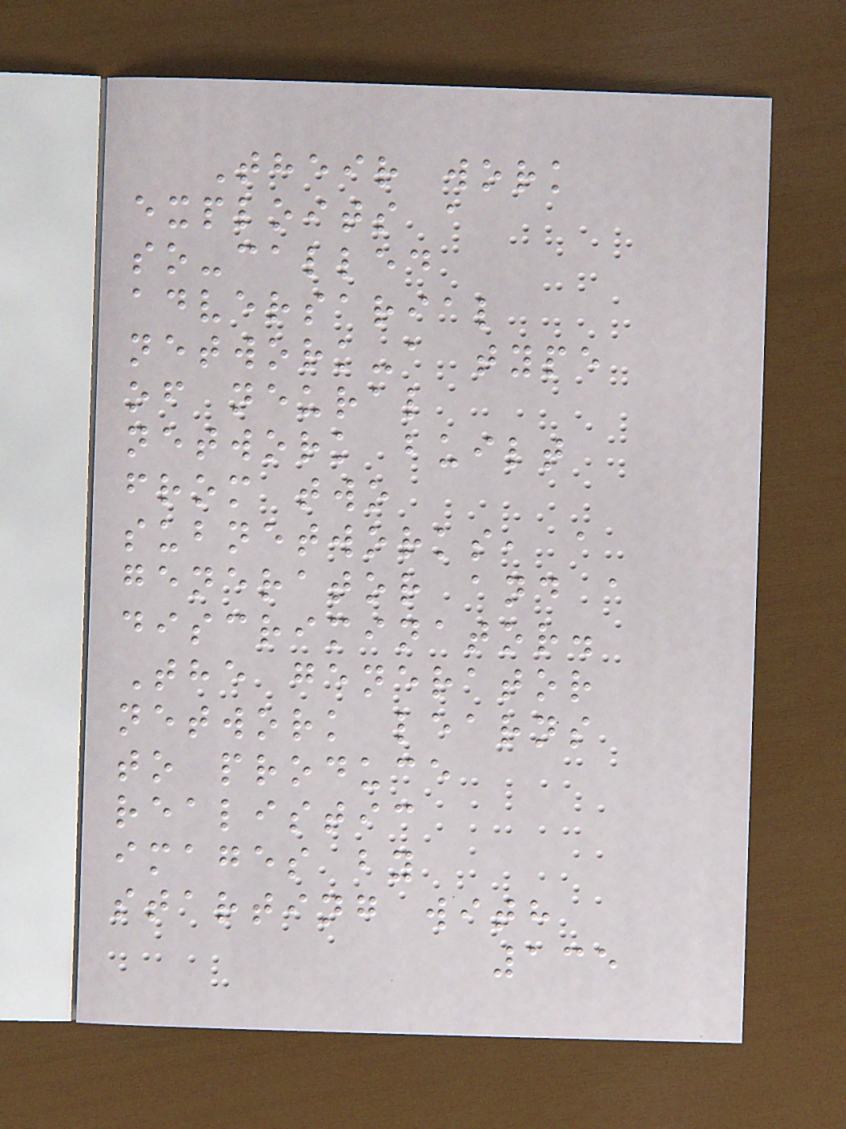Their work
exploits a
so-called
adversarial
network-a type
of neural
network built
from two
subnetworks, a
generator and a
discriminator.
The generator
network learns
to produce
realistic
images by
starting with
135
